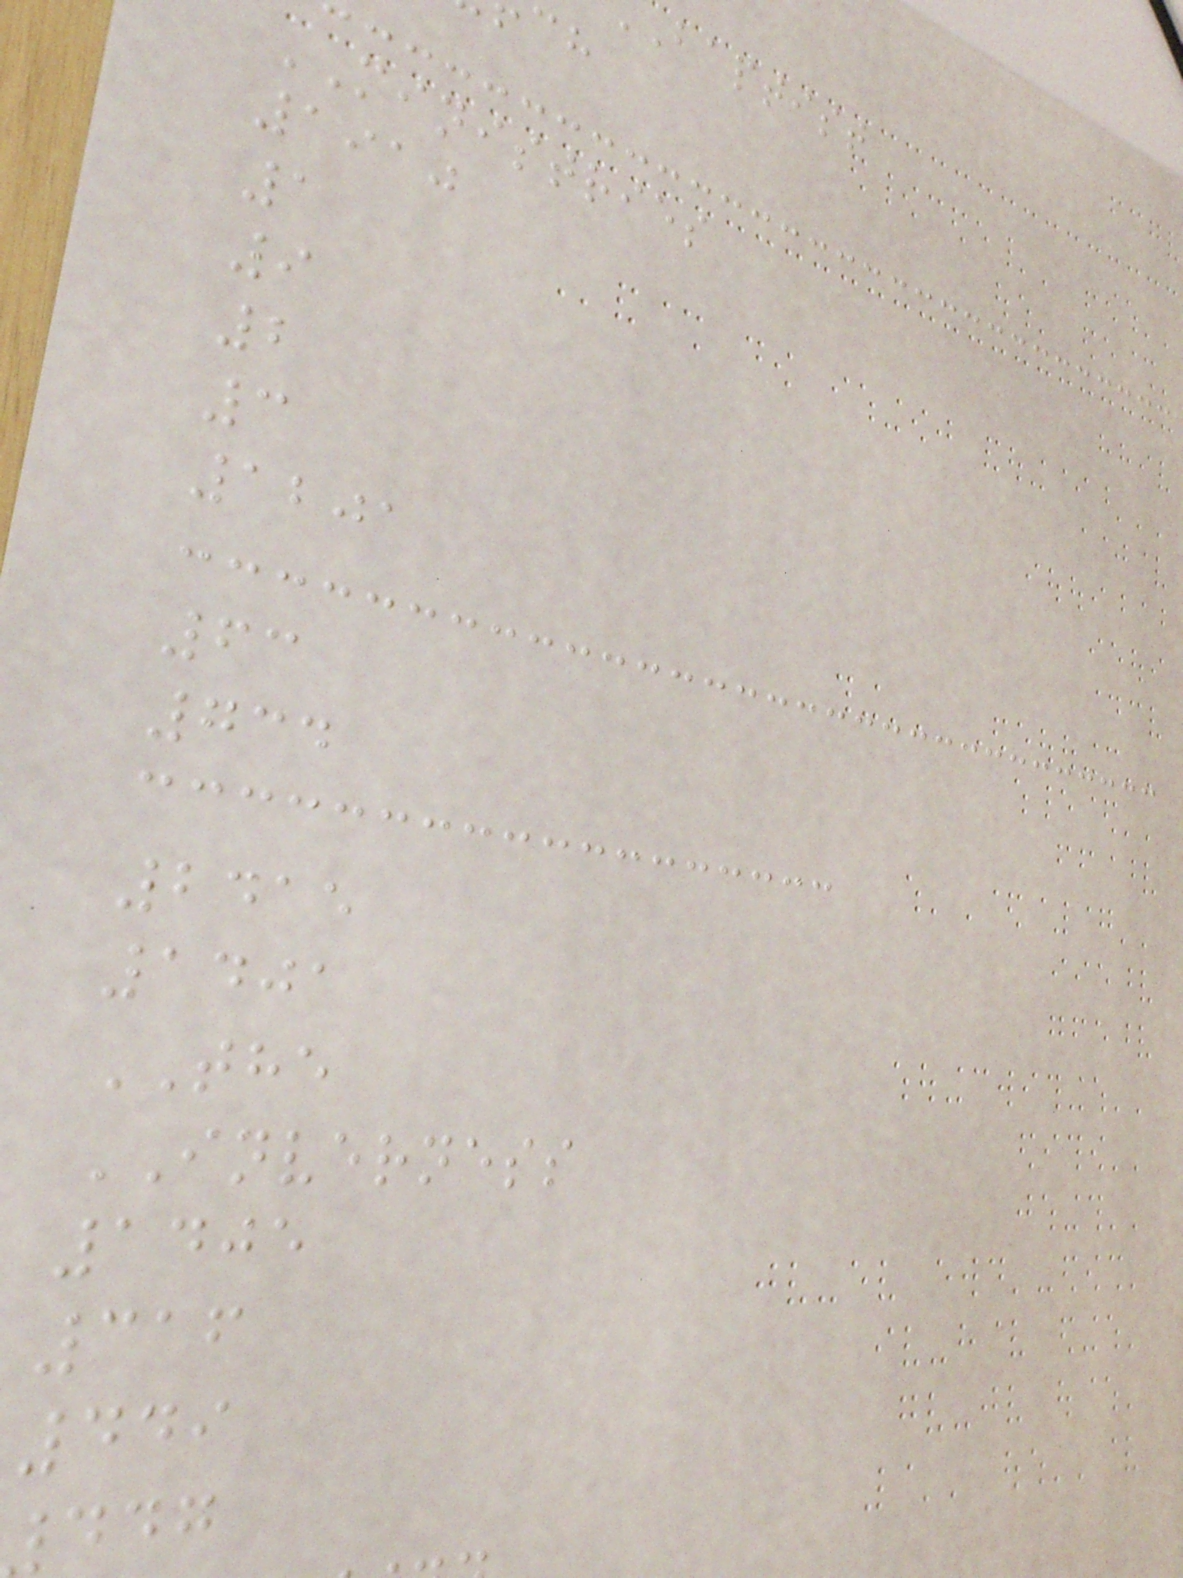baptist
MINISTRIES
1910
1
9
2
3
1201
63
734
2415
1401
THE
INVERNESS
1405
316
449
